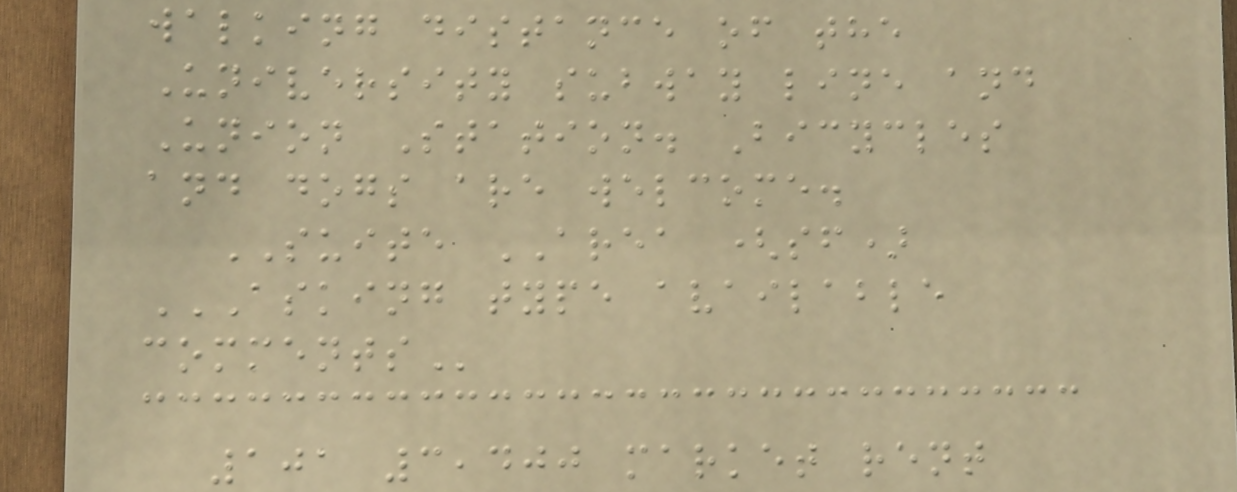walking distance of the
University subway line and
Union Station. Bicycles
and dogs are welcome.
SUITE AREA (sf)
ASKING TYPE AVAILABLE
COMMENTS
101 3,400 market rent
